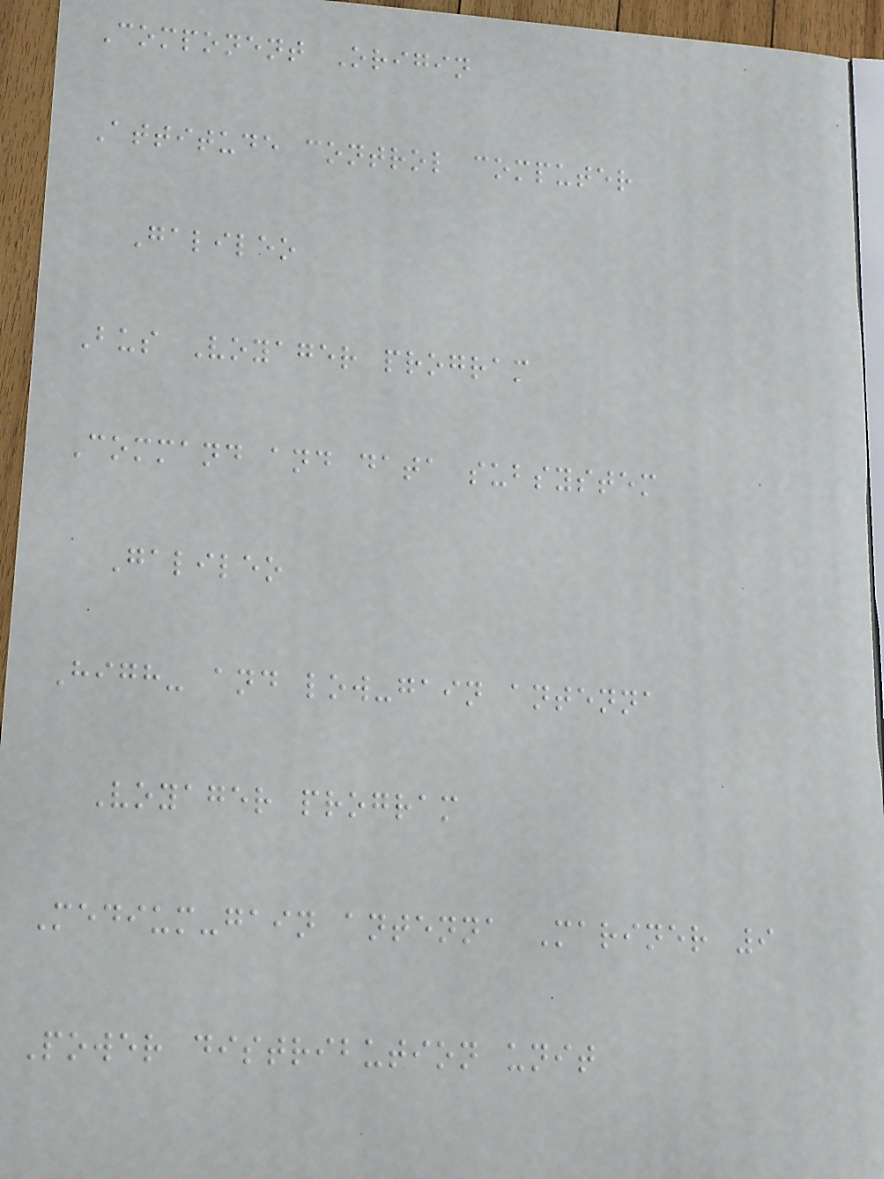Component Origin
Attitude control computer
Galileo
Bus Voyager program
Command and data subsystem
Galileo
High- and low-gain antenna
Voyager program
Medium-gain antenna Mariner 9
Power distribution unit
